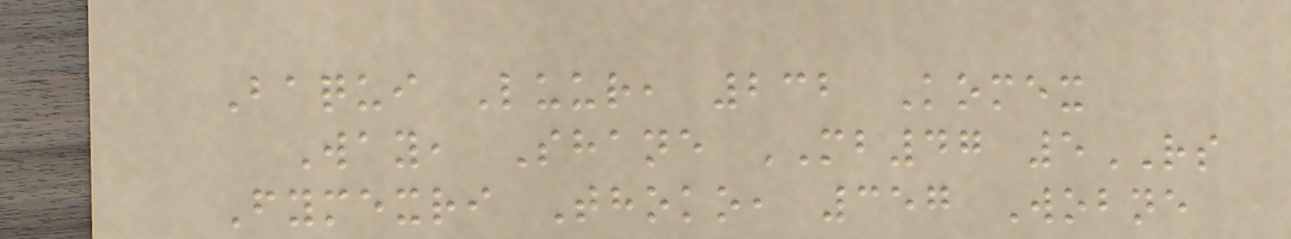Baqui Luur, 232 Komex
Way, Shane MB47 5RS
Fymexri Thoko, 357 Wobne
